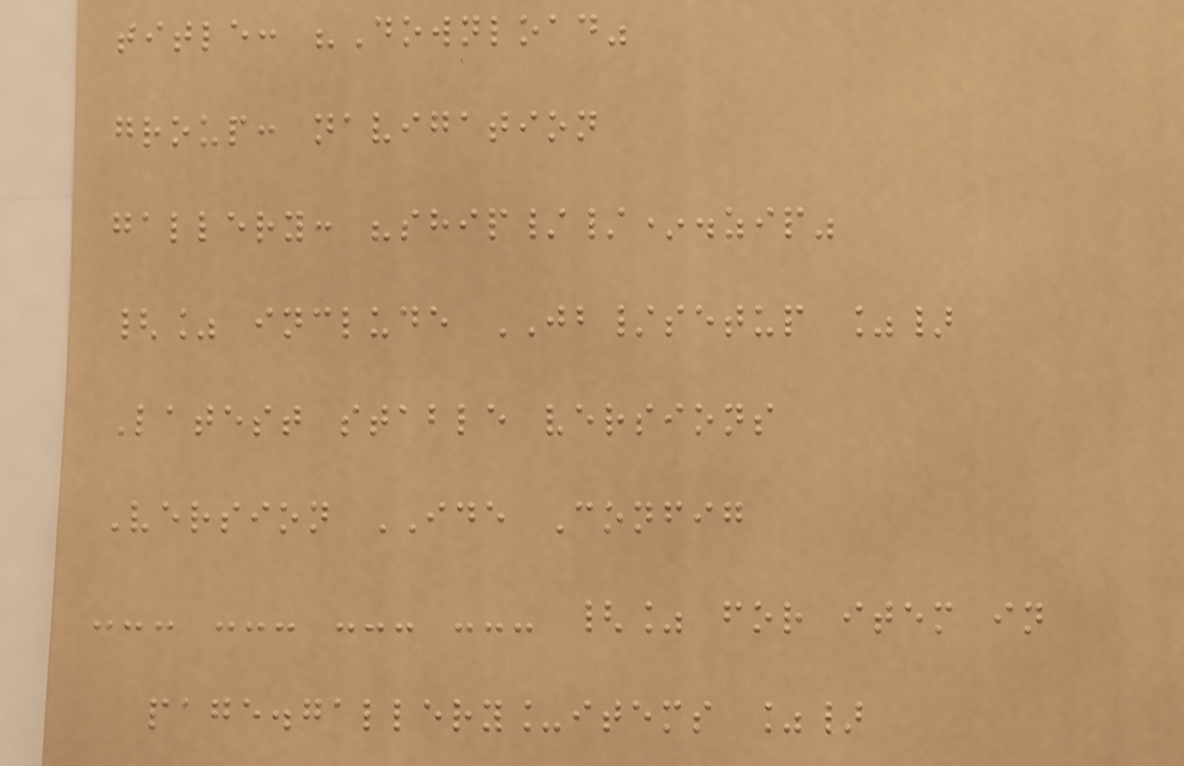title: "Download"
group: navigation
gallery: "ship//*.zip"
{% include JB/setup %}
Latest stable versions
Version IDE Config
--- --- --- --- {% for item in
page.gallery_items %}
